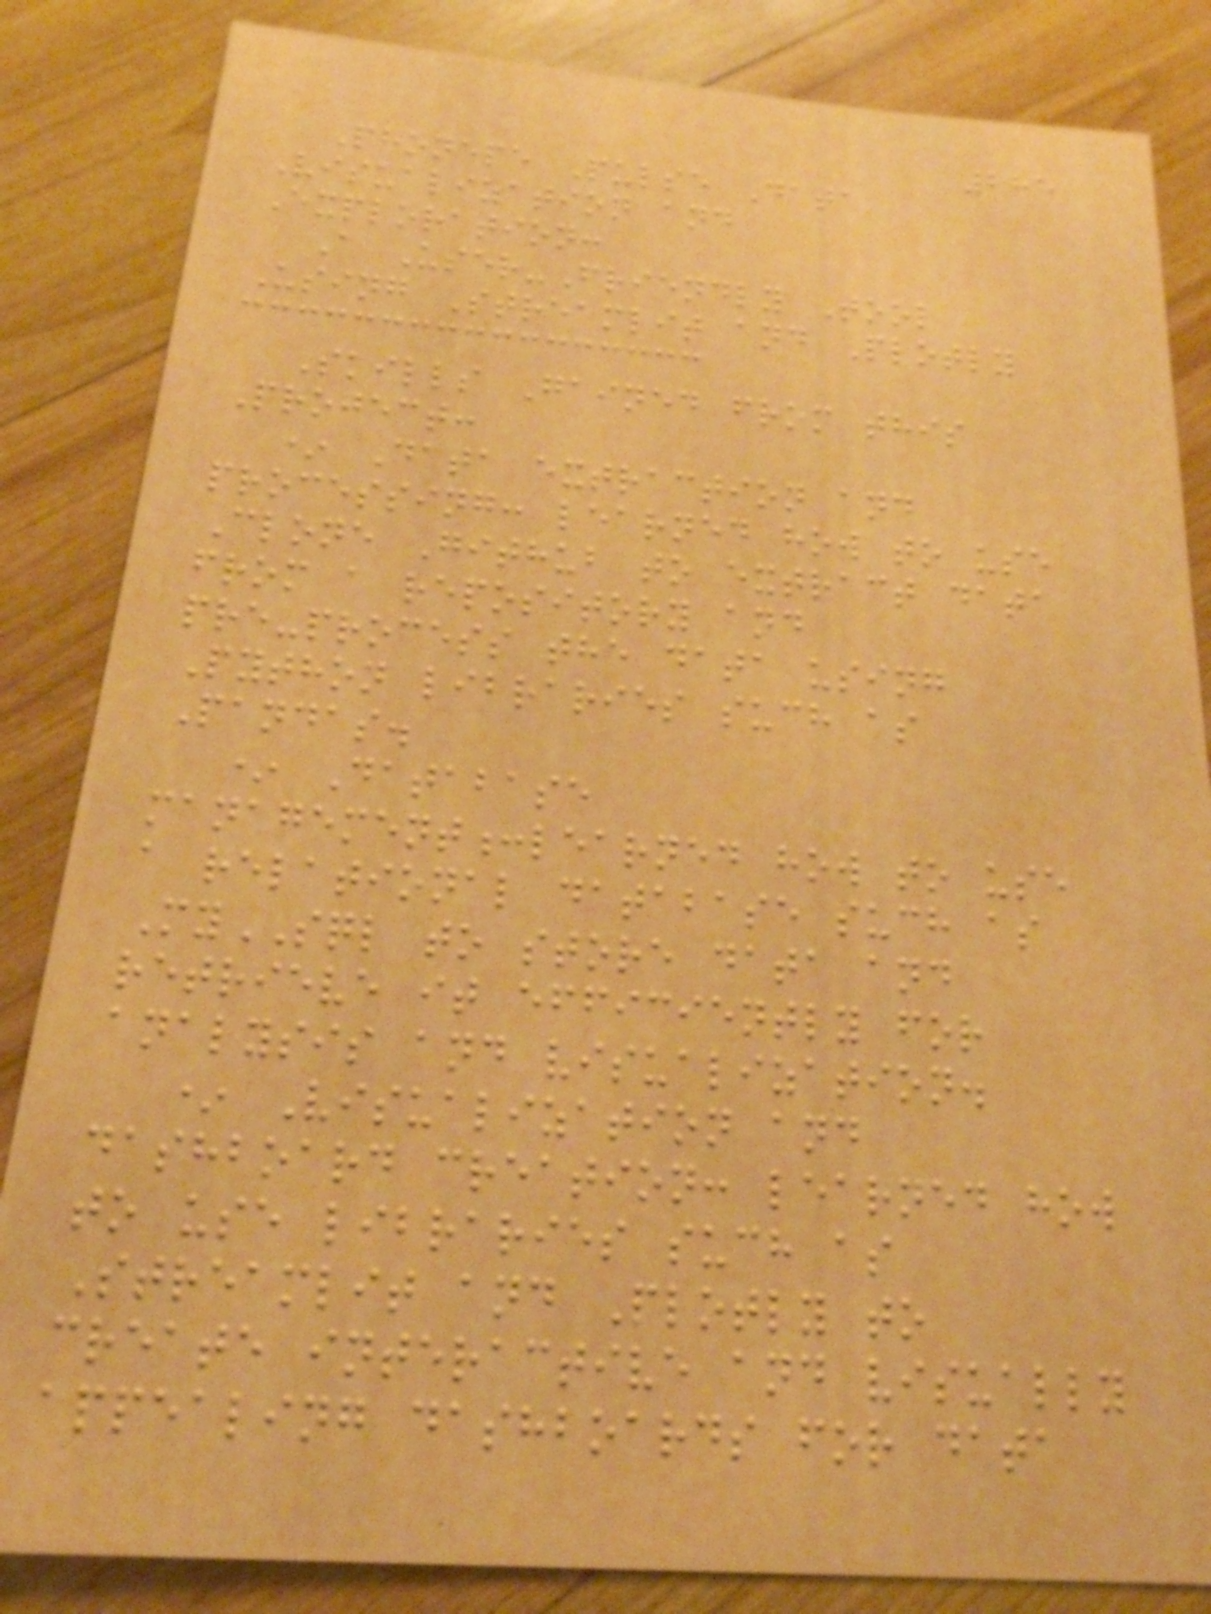288
Phonepe Pulse Data
Visualization and
Exploration:
A User-Friendly Tool
Using Streamlit and Plotly
Skills Gained from this
Project:
* Data extraction and
processing: learned how to use
Clone Github to extract data
from a repository and
pre-process the data using
Python libraries such as
Pandas.
* Database
management:learned how to use
a relational database such as
MySQL to store data and
retrieve it efficiently for
analysis and visualization.
* Visualization and
dashboard creation: learned how
to use libraries such as
Streamlit and Plotly to
create interactive and visually
appealing dashboards for data
